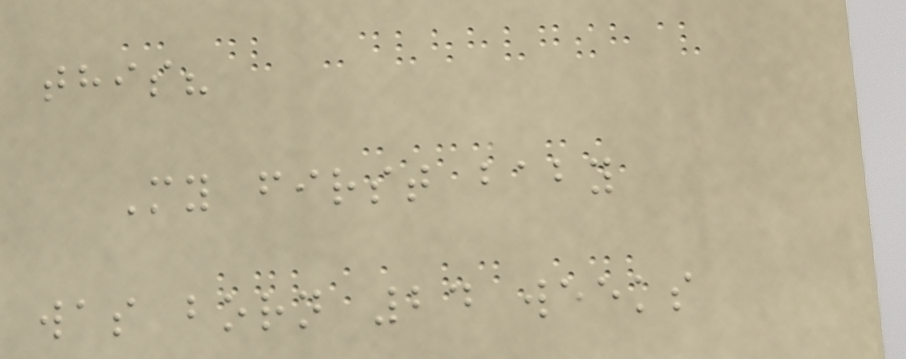this?
My first baby
was born 24 weeks
